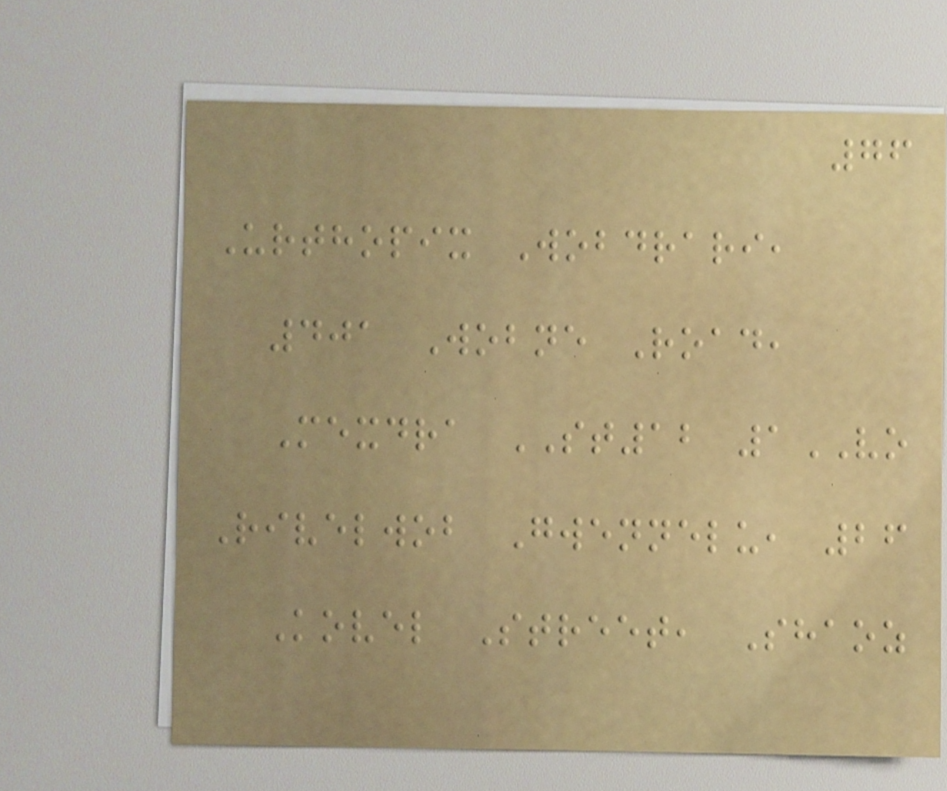76
Urthopix Wobdrari,
401 Wobne Road,
Mexdra ST12 1VO
Rivelwob Gwennelu, 26
Kovel Street, Shaoz
